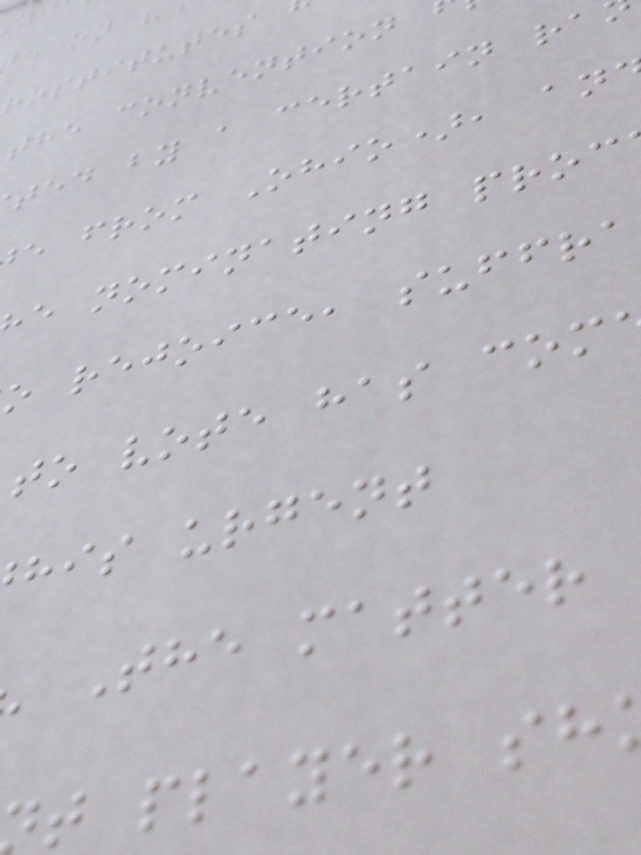ostitutes
the convention
ted by a certain ra
e from Ohio), an
e nominating proc
o rejoice, suffra
to vote has com
his urgent
The matter
t player sh
